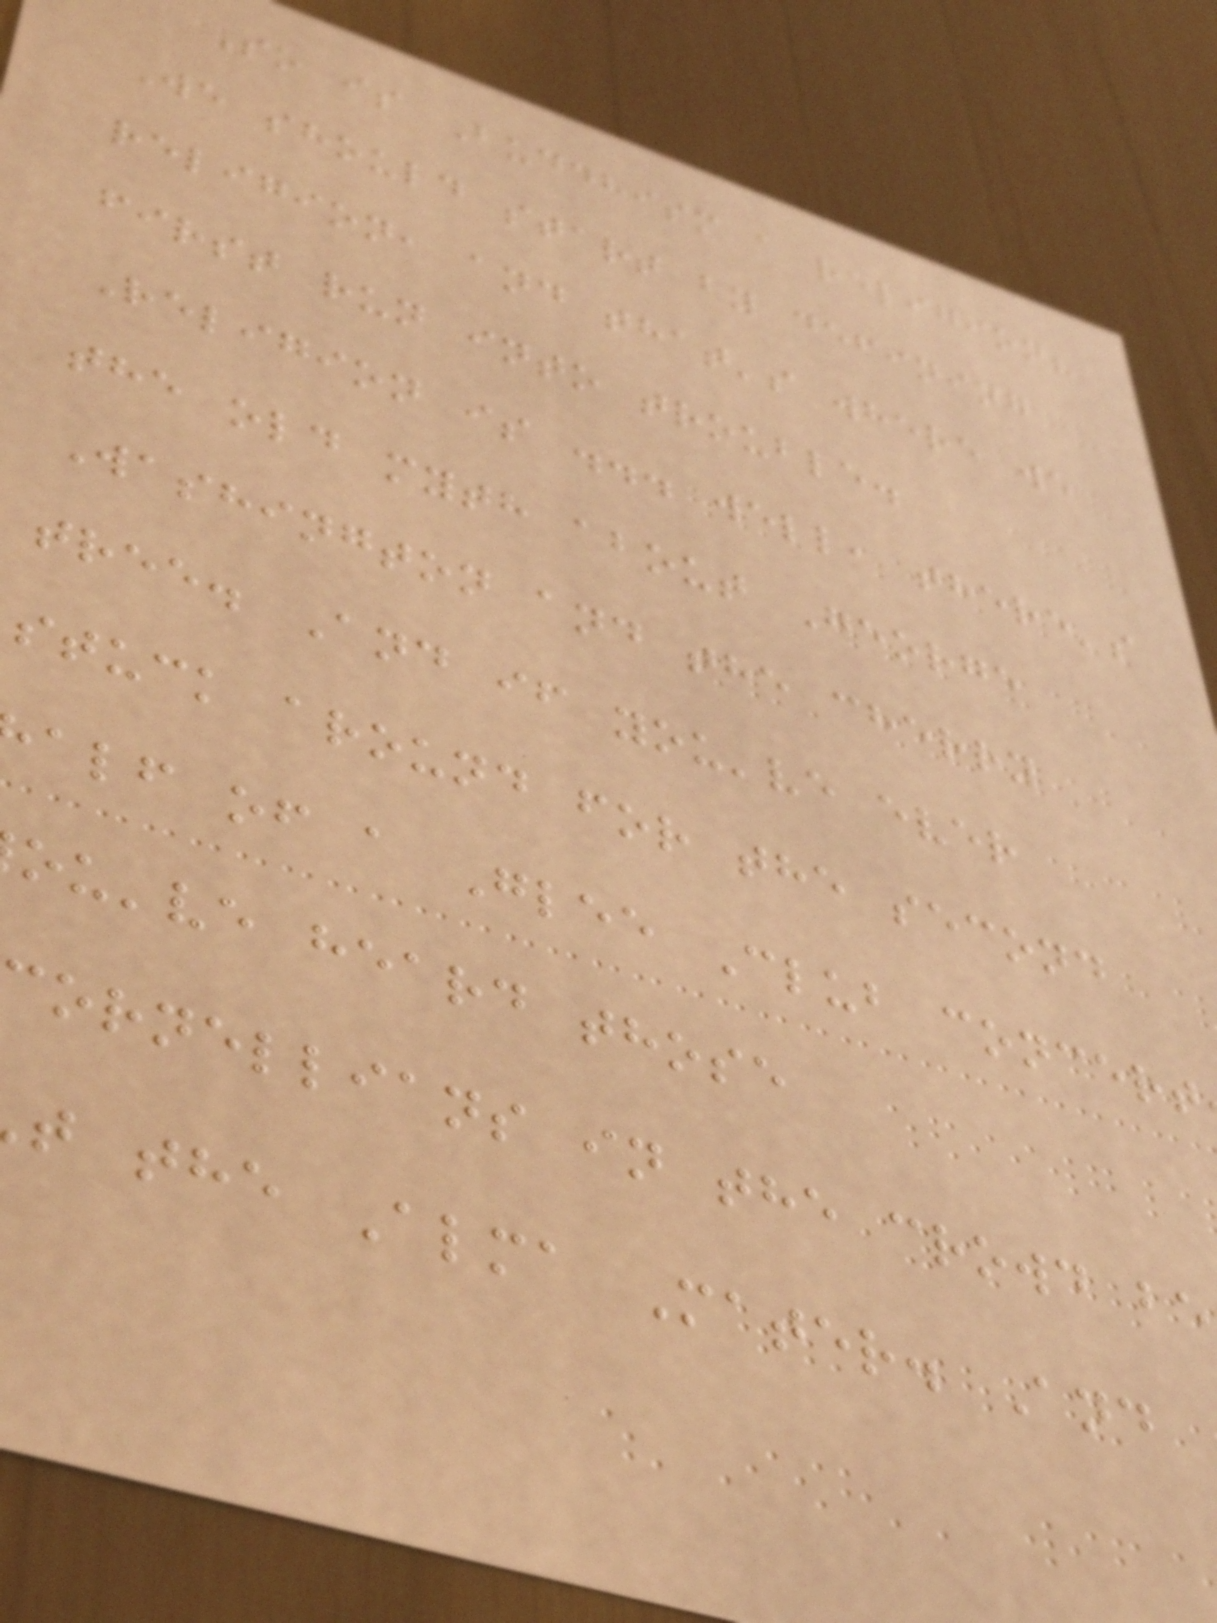So is Buddhism a religion?
We should start by defining
religion, and that's where we
first run into trouble.
Religion is ... well, there's
the old myth about George
Washington and the cherry
tree. And if you've ever
stuck around for the second
alf of a Glee Club concert
ou've heard those
ornellians in the crowd be
t the Alma Mater. And
